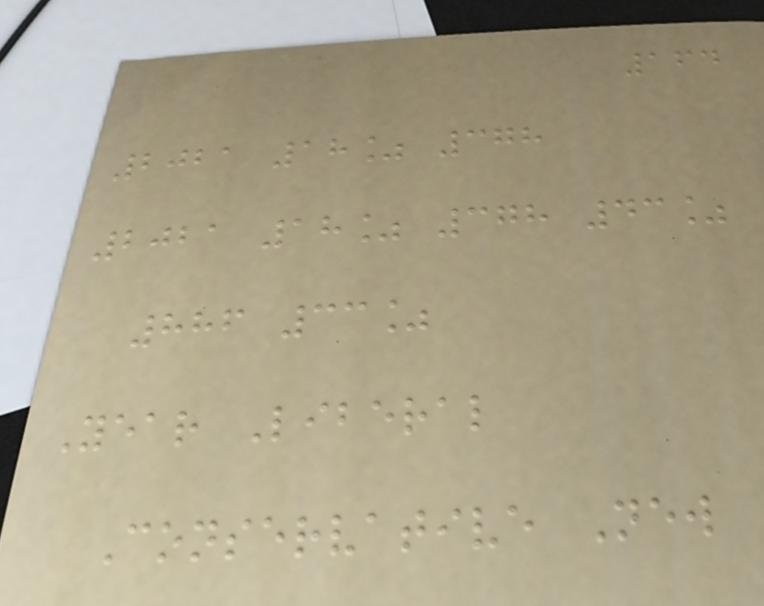164
2021 18% 378
2021 18% 378 43%
886 33%
Year Liberal
Conservative New
